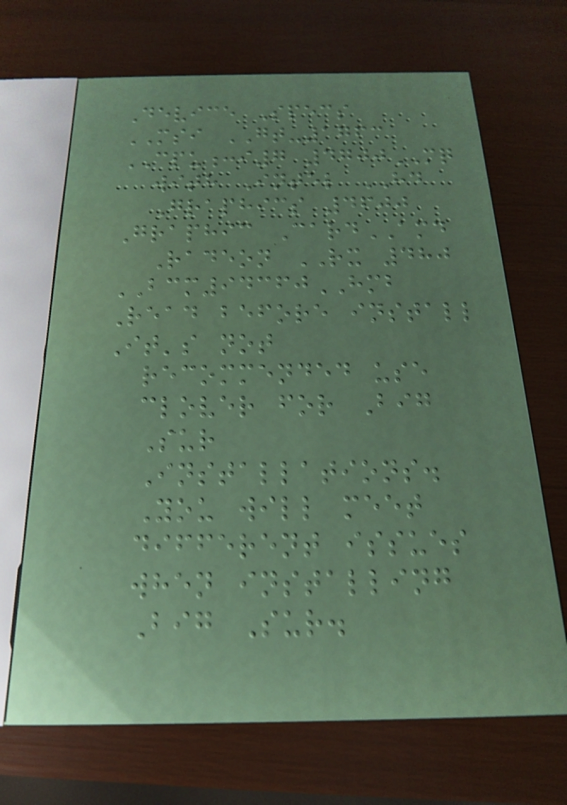Device Specs
MSI GT-1763
CPU:i7 4700MQ
with Intel HD
Graphics 4600
Graphic CardAMD
Radeon RX 480
BCM94360HMB
Read before install
It's not
recommended use
clover for Big
Sur
Installations.
You will meet
different issues
when installing
Big Sur.
